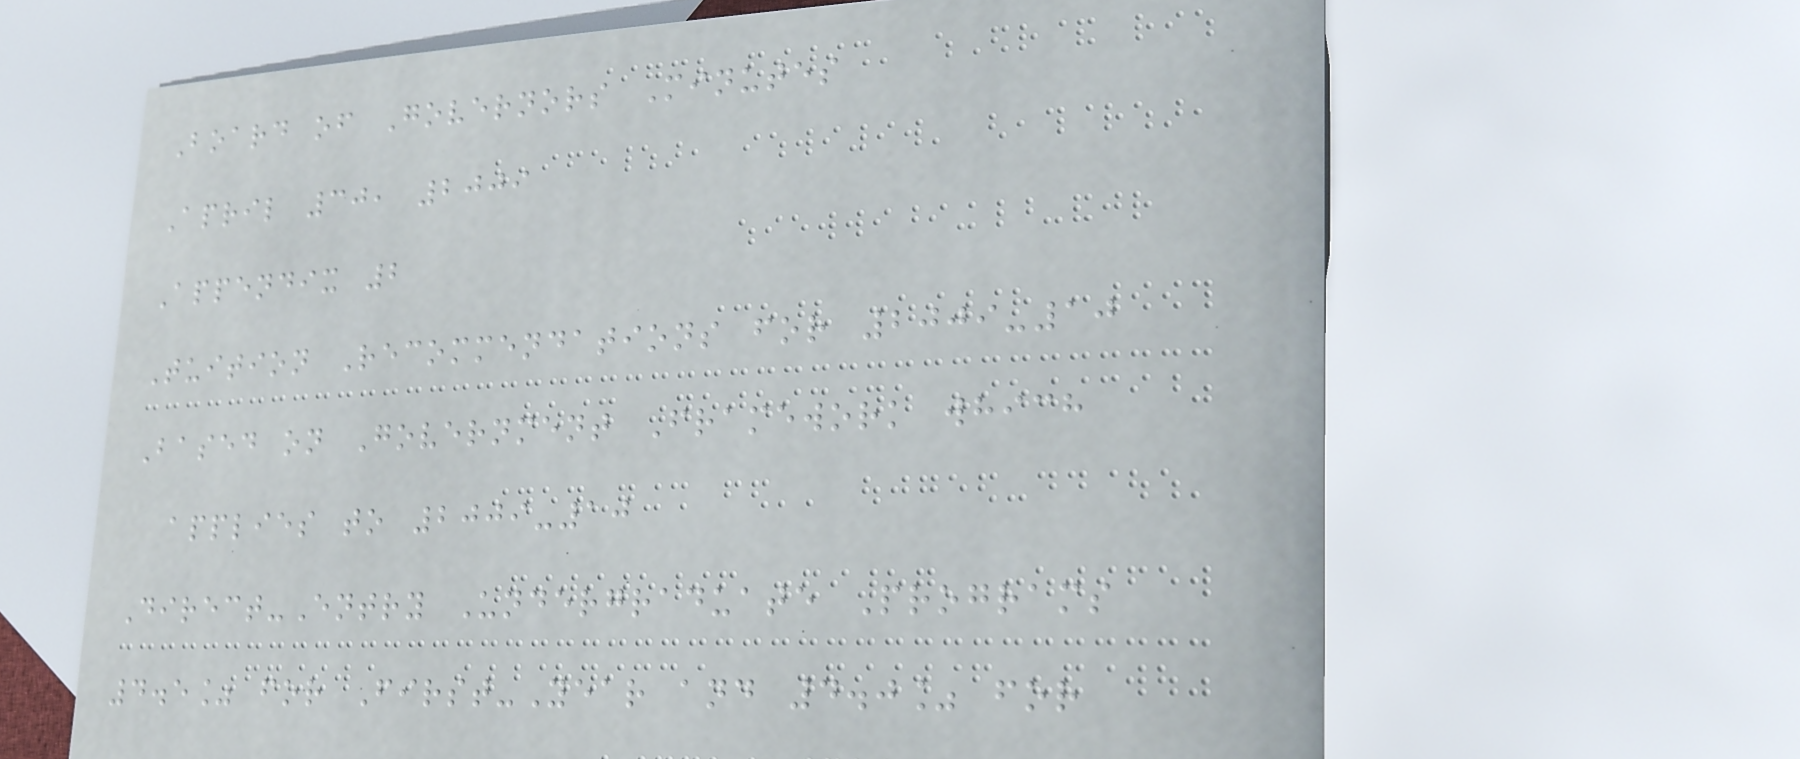Board of Governors Minutes
April 30, 2009
Appendix 2
Tuition Recommendations for 2009-10
Based on Government Framework which
applies to 2009-10
Direct-Entry Undergraduate Programs
4.5% for First-Year and 4.0% for
